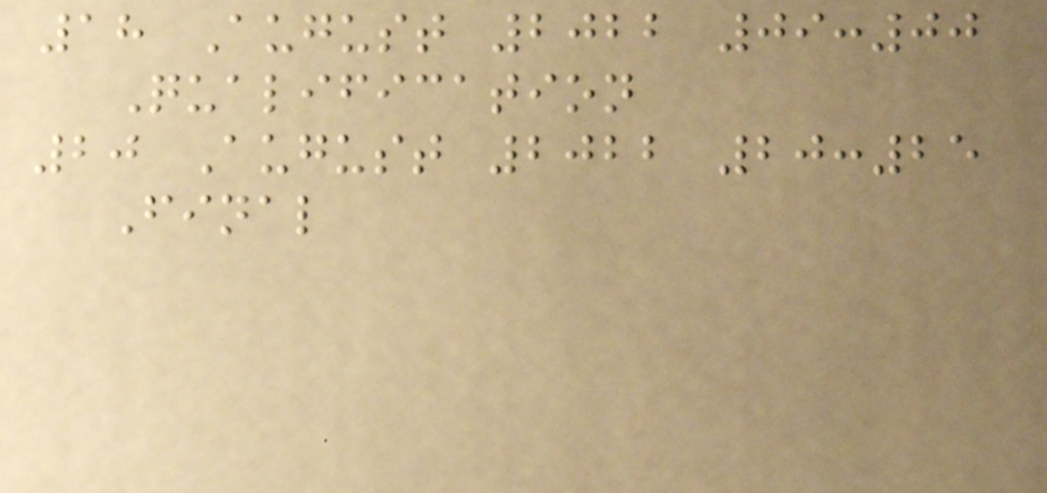18 August 2022 09:00
Qualification
20 August 2022 20:25
Final
